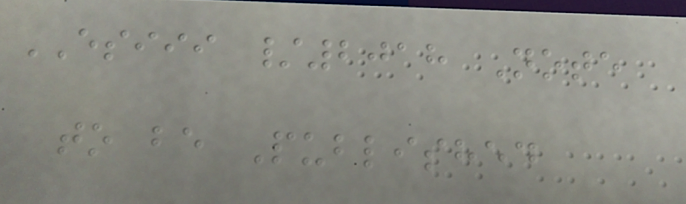ESIII /2018 Note
to be Published
